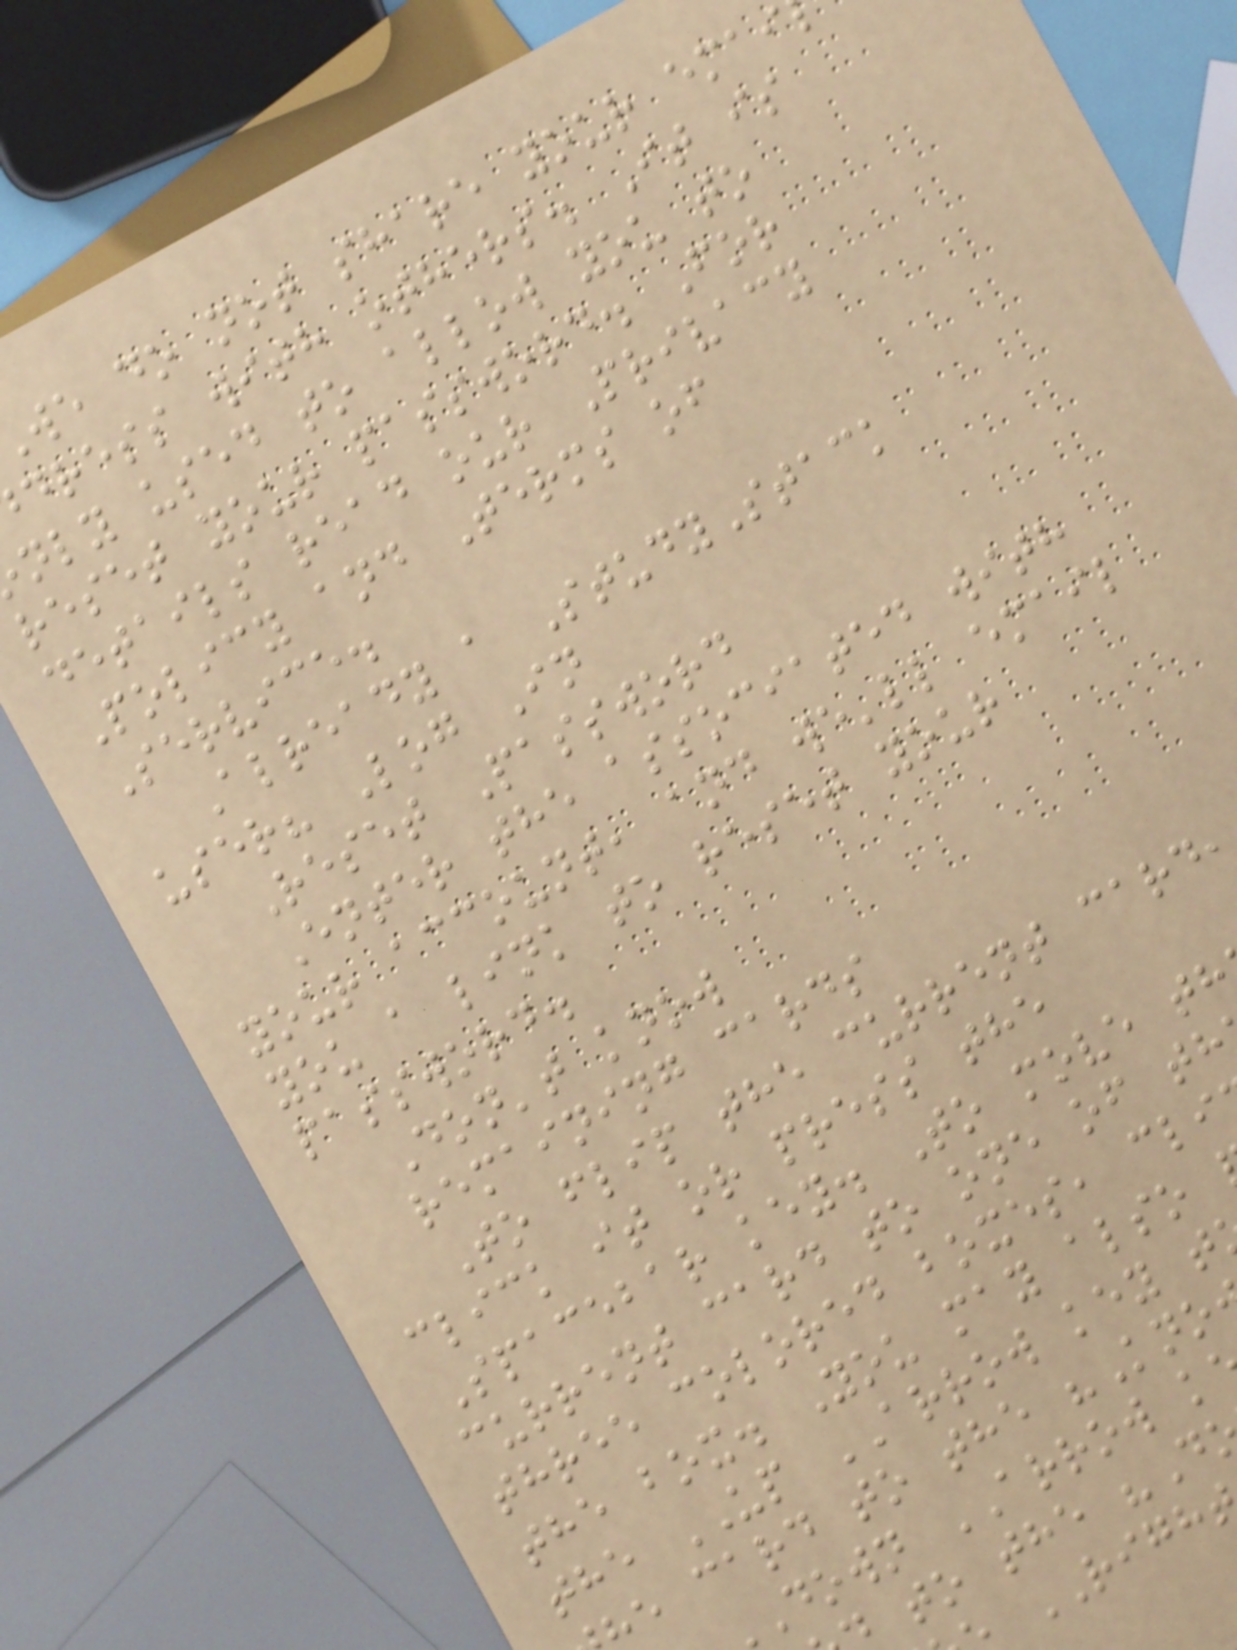we do not share your emai
dress with others. It is
nly used to allow you to
reset your password. For
details read our Privacy
Policy and Terms of
Service.
Already a StudyStack
user? Log In
Reset Password
Enter the associated with
your account, and we'll email
you a link to reset your
password.
Don't know
remaining cards
To flip the current card
click it or press the
Spacebar key. To move th
current card to one of th
three colored boxes, cli
the box. You may also
the UP ARROW key t
e card to the "Kno
down ARROW k
to the "D
